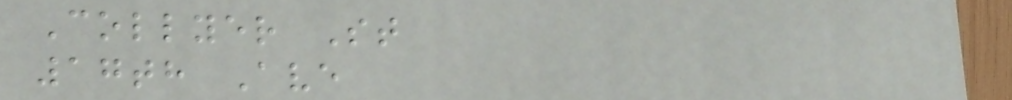Collyer St
17th Ave
